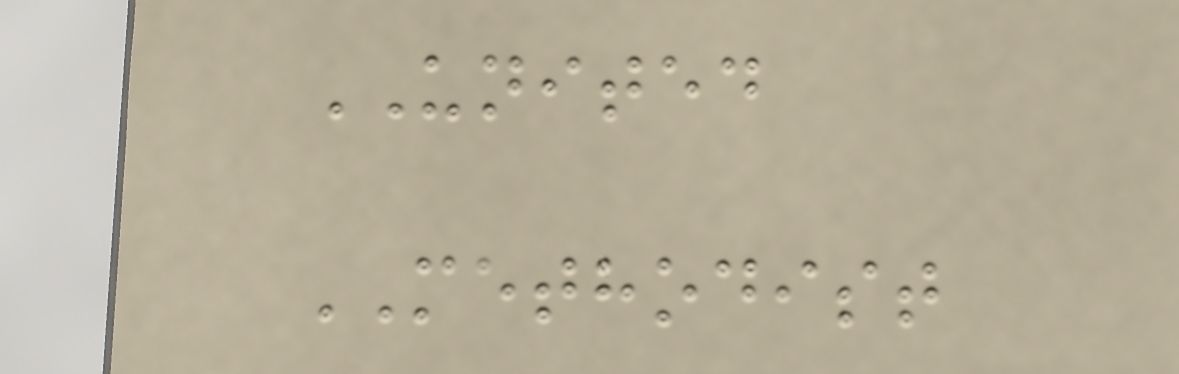UNITED
METHODIST
